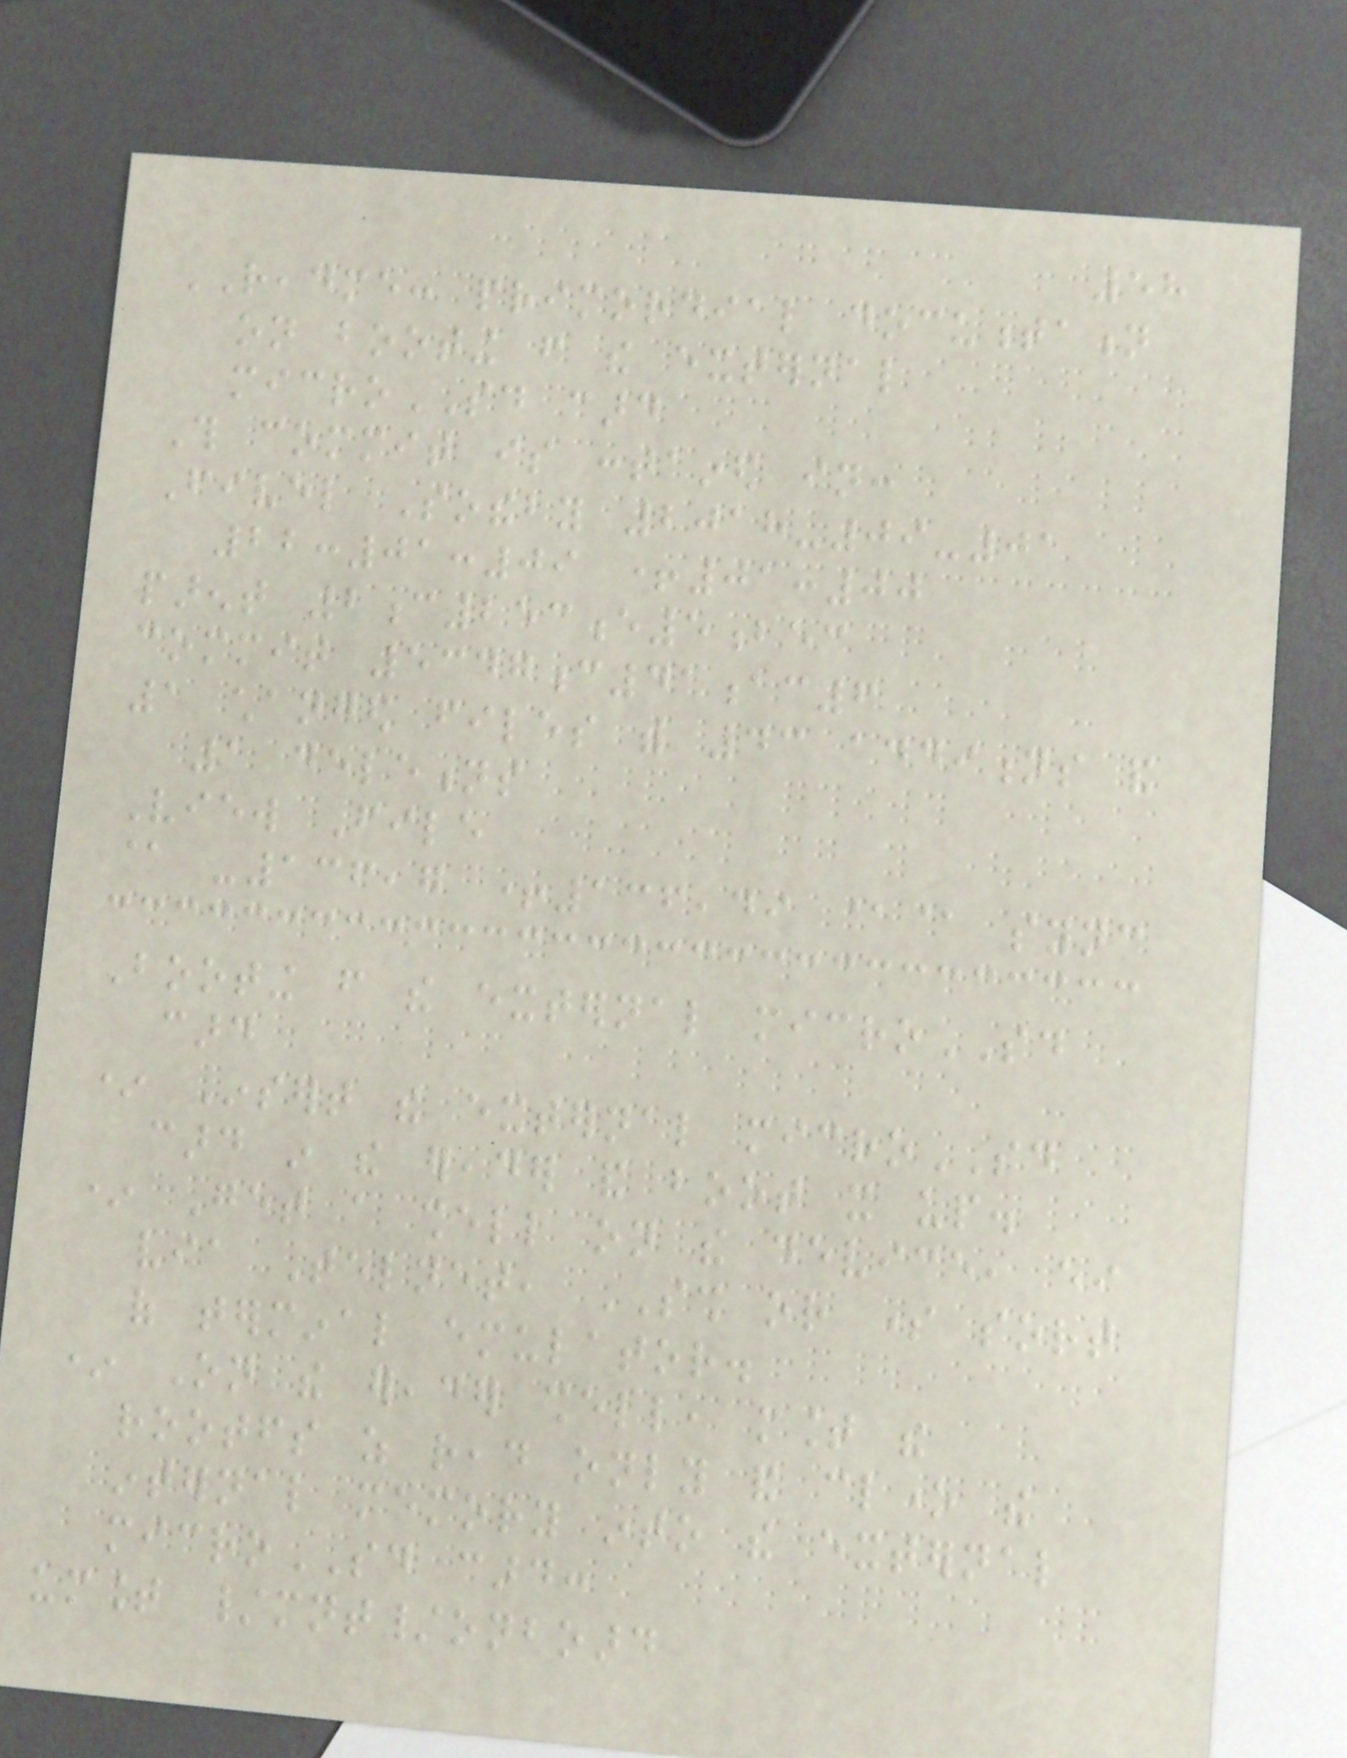58
README: primordial documentation
on booting from the external
microSD card
This commit is contained in:
Fivel Sotheby 2018-09-01
22:01:09 +01:00
parent 2c253e5bec
commit 5347c41ac6
1 changed files with 43 additions and
1 deletions
View File
@ -136,7 +136,49 @@ sync
Booting from the external microSD
card
* Insert the external microSD
card in the ereader and boot it up.
* Get a shell on the device, either
via Telnet, SSH or some sort
of terminal emulator.
* On the ereader shell, mount the
rootfs as read only and clone the
internal memory into the external
microSD card:
umount /mnt/onboard
